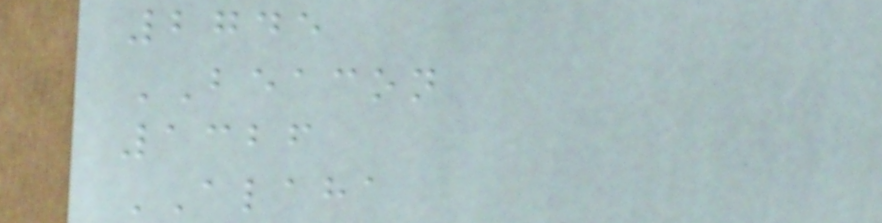2745
BEACON
1326
ALAHA
